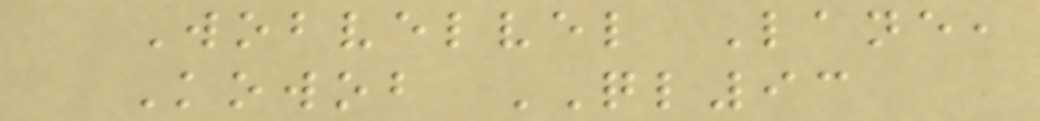Wobvelvel Lane,
Kowob QL93
